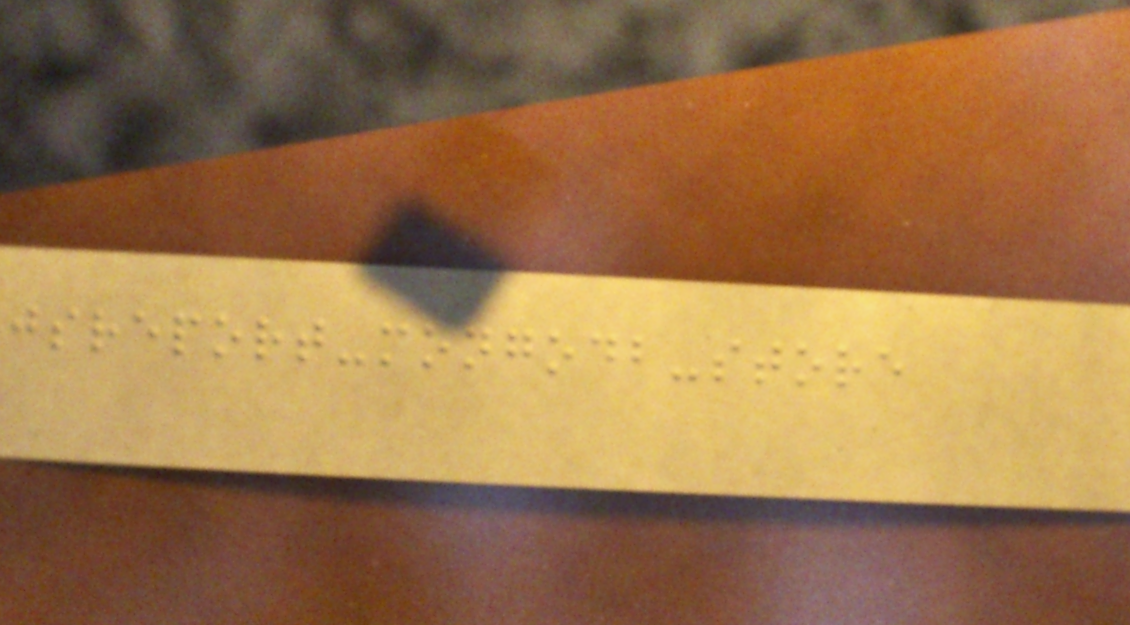jsreport-mongodb-store
